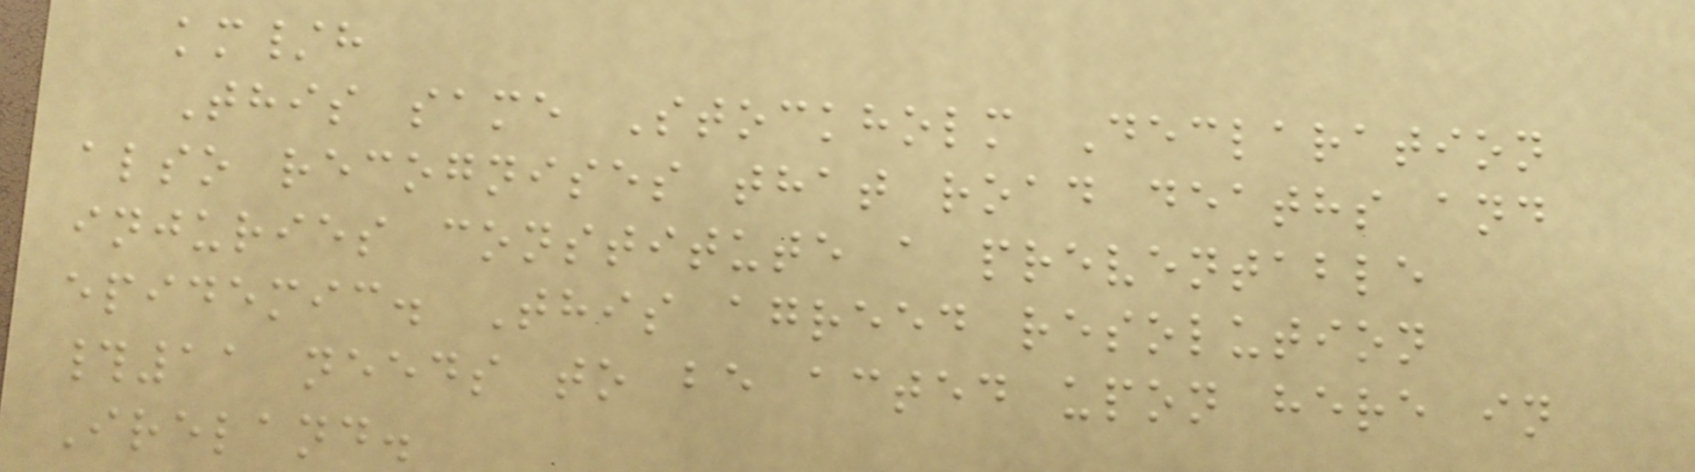km/h
This same Stockholm Declaration
also recognises that road deaths and
injuries constitute a preventable
epidemic. This agreed resolution
#11 needs to be acted upon here in
Ireland.
